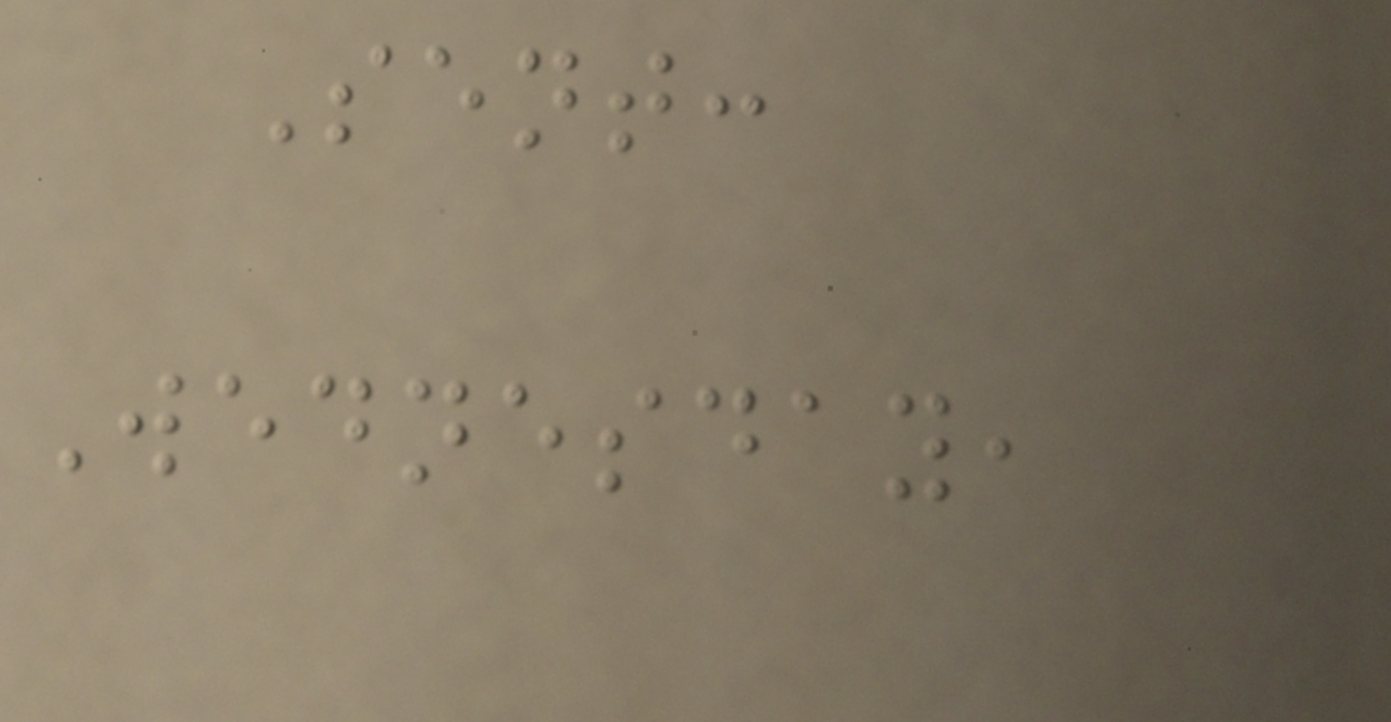Sent:
Wednesday,
